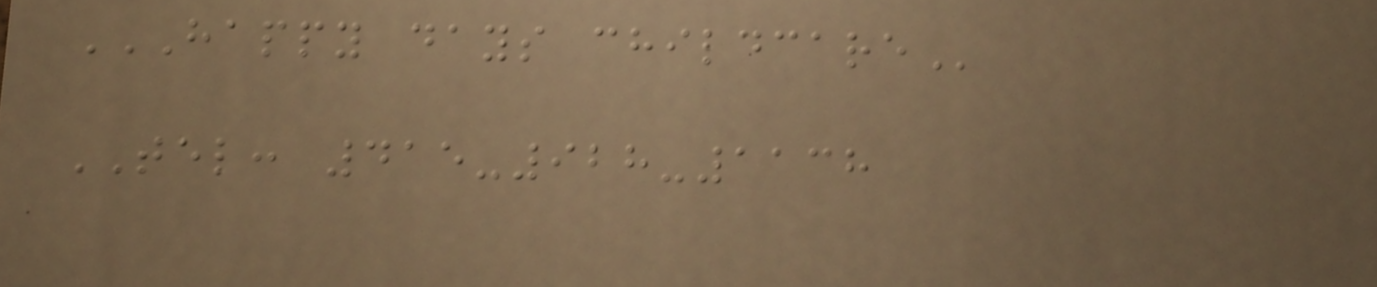HAPPY DAYS CHILDCARE
TEL: 415-928-1138
